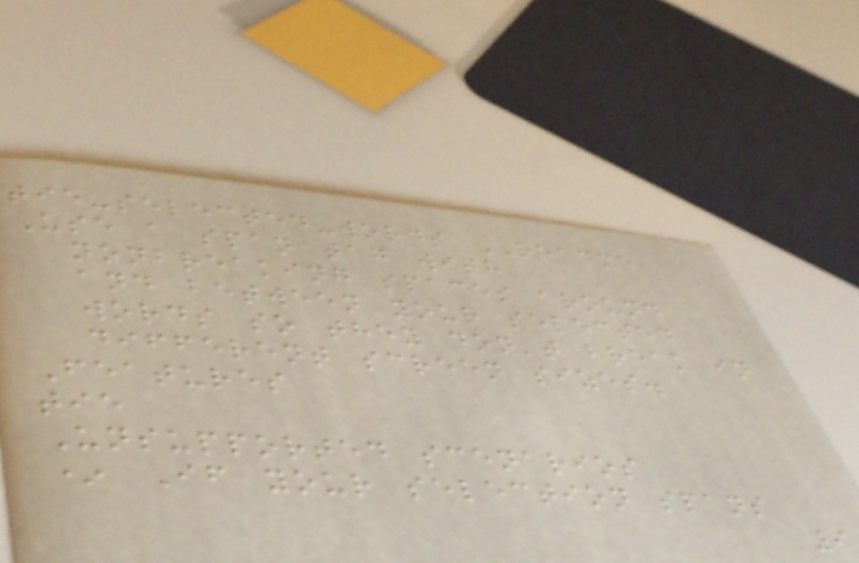tie-selected-words README
Use a span tag with
nonbreaking spaces around
and between your selected
words so they don't break in
different screen sizes.
Features
tie
Unsupported scenarios
* If your selection spans
9
